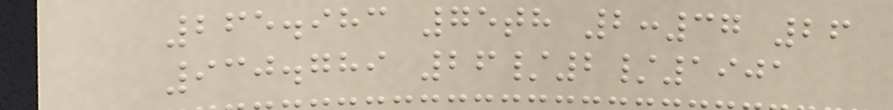265.983 75th 2:37 26
930.789 26/2/1901
